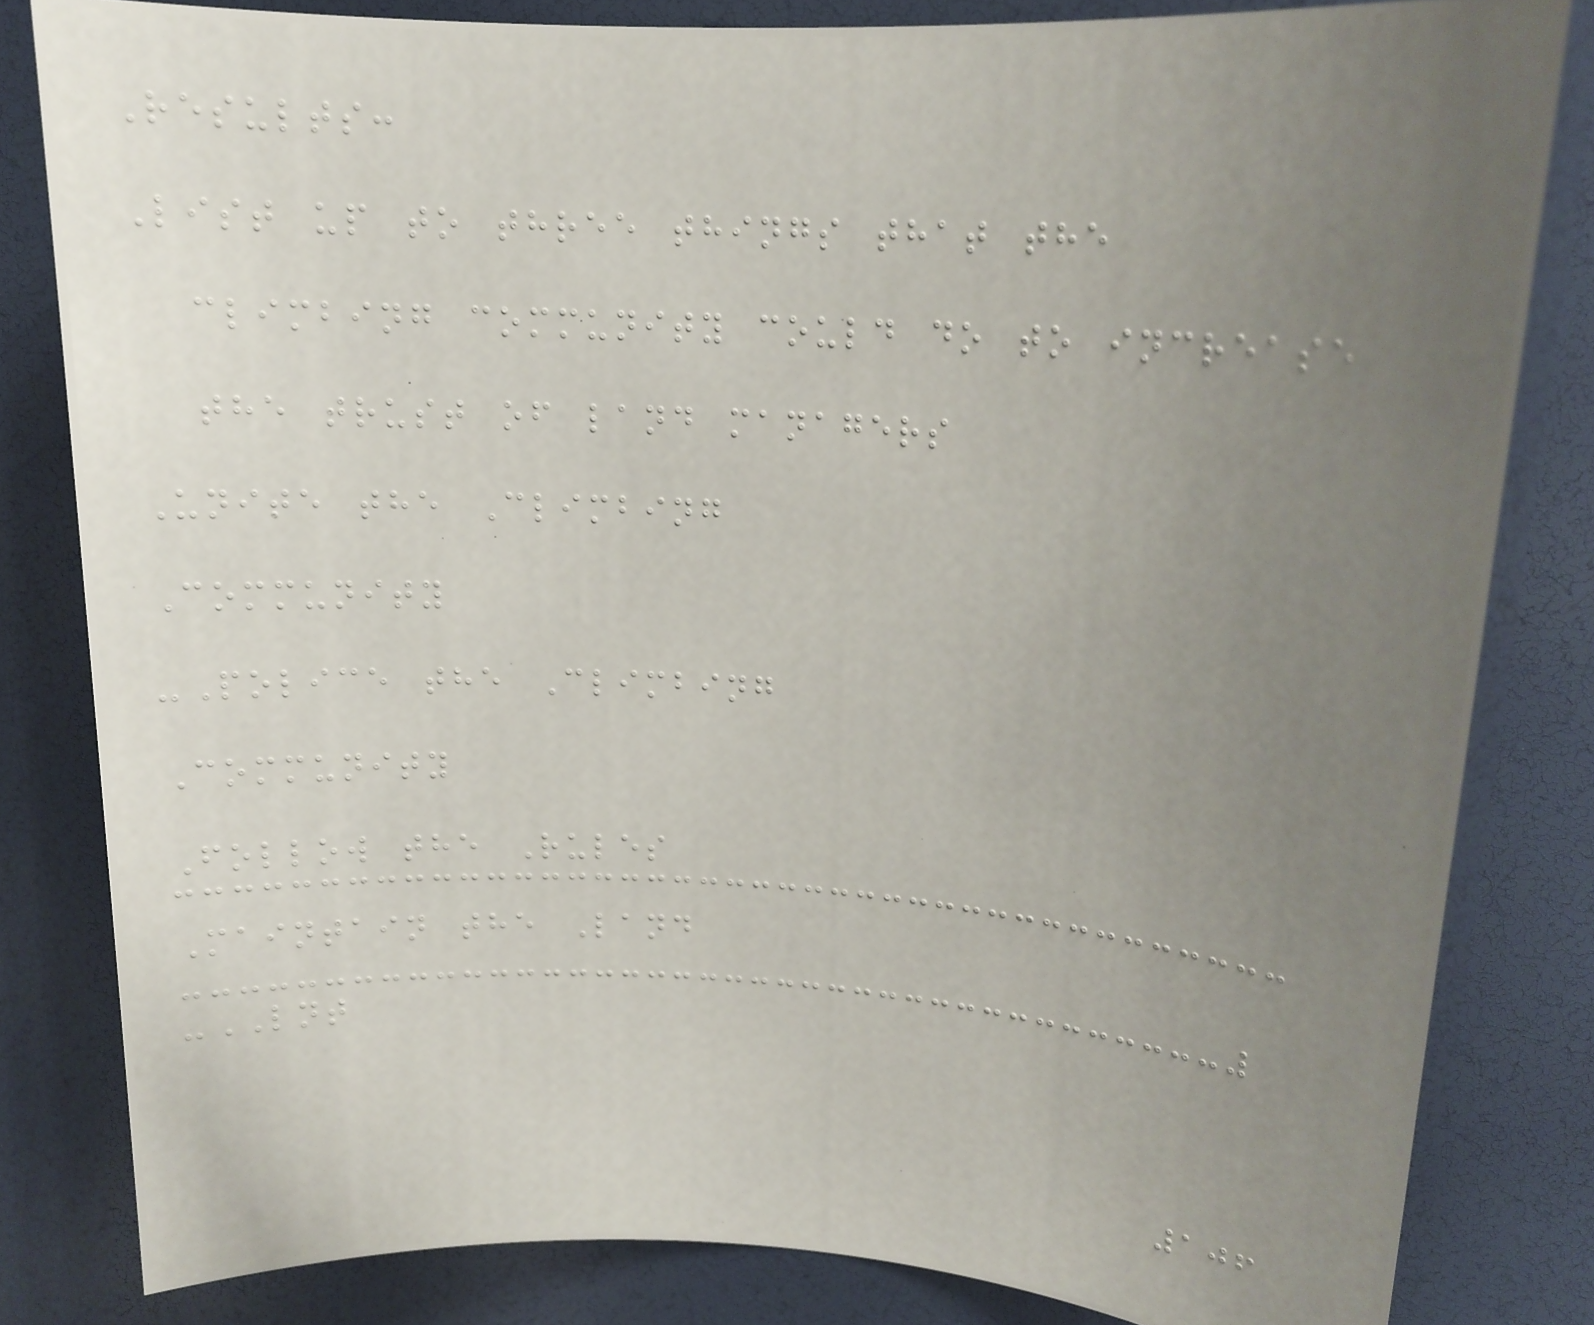Results:
List up to three things that the
climbing community could do to increase
the trust of land managers
Unite the Climbing
Community
-Police the Climbing
Community
Follow the Rules
Maintain the Land
-LNT
106
